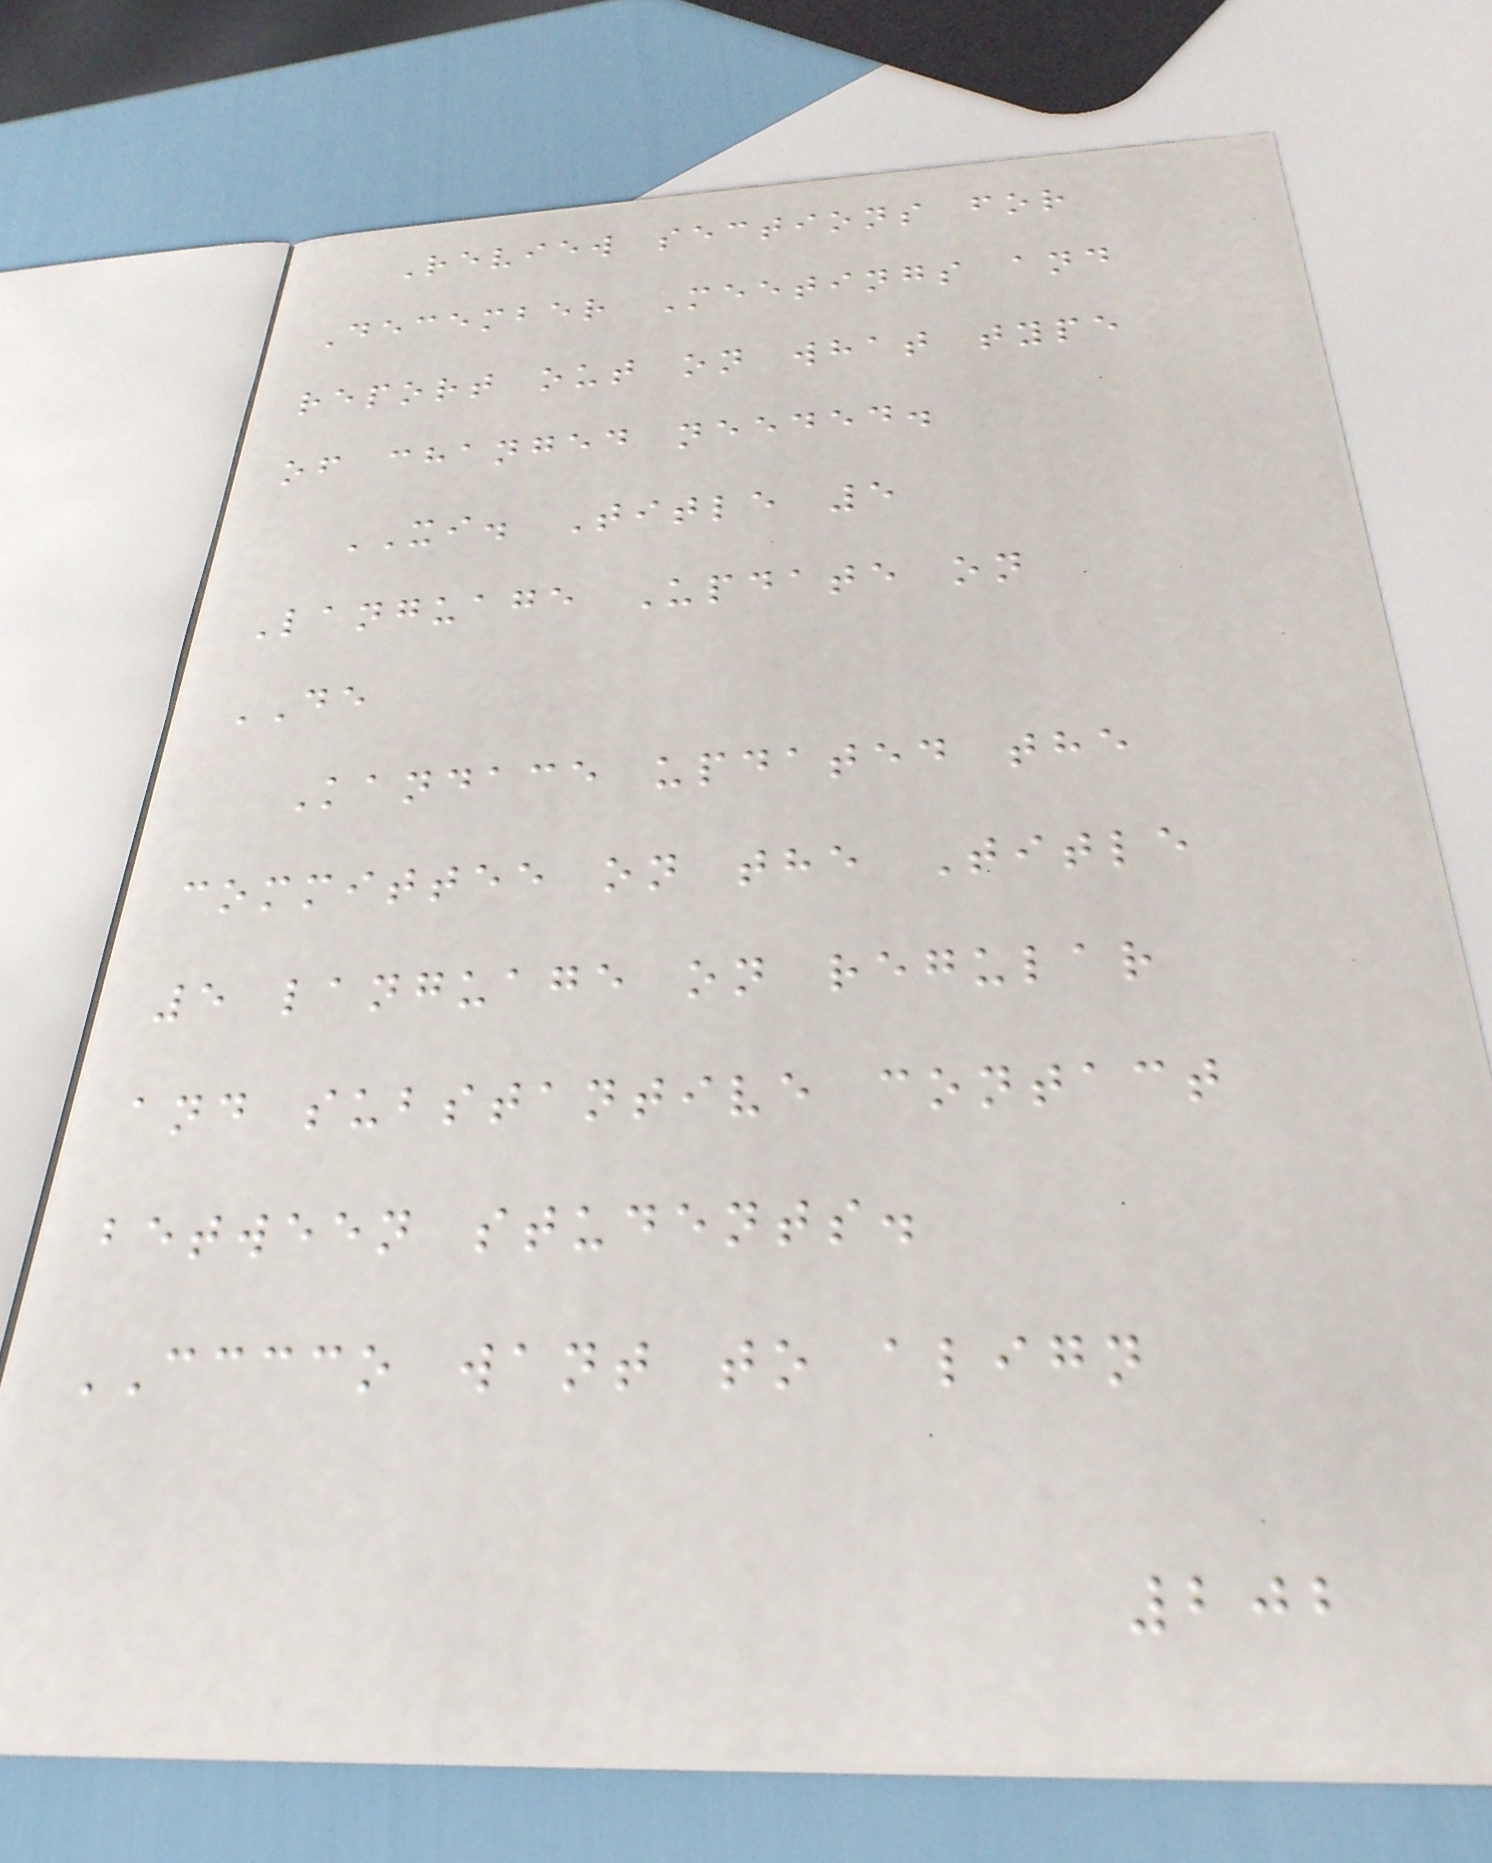Review sections for
December Meetings and
report out on what type
of changed needed.
XI. Title 5
Language Update on
DE
Kandace updated the
committee on the Title
5 language on regular
and substantive contact
between students.
CCCCO want to align
202
